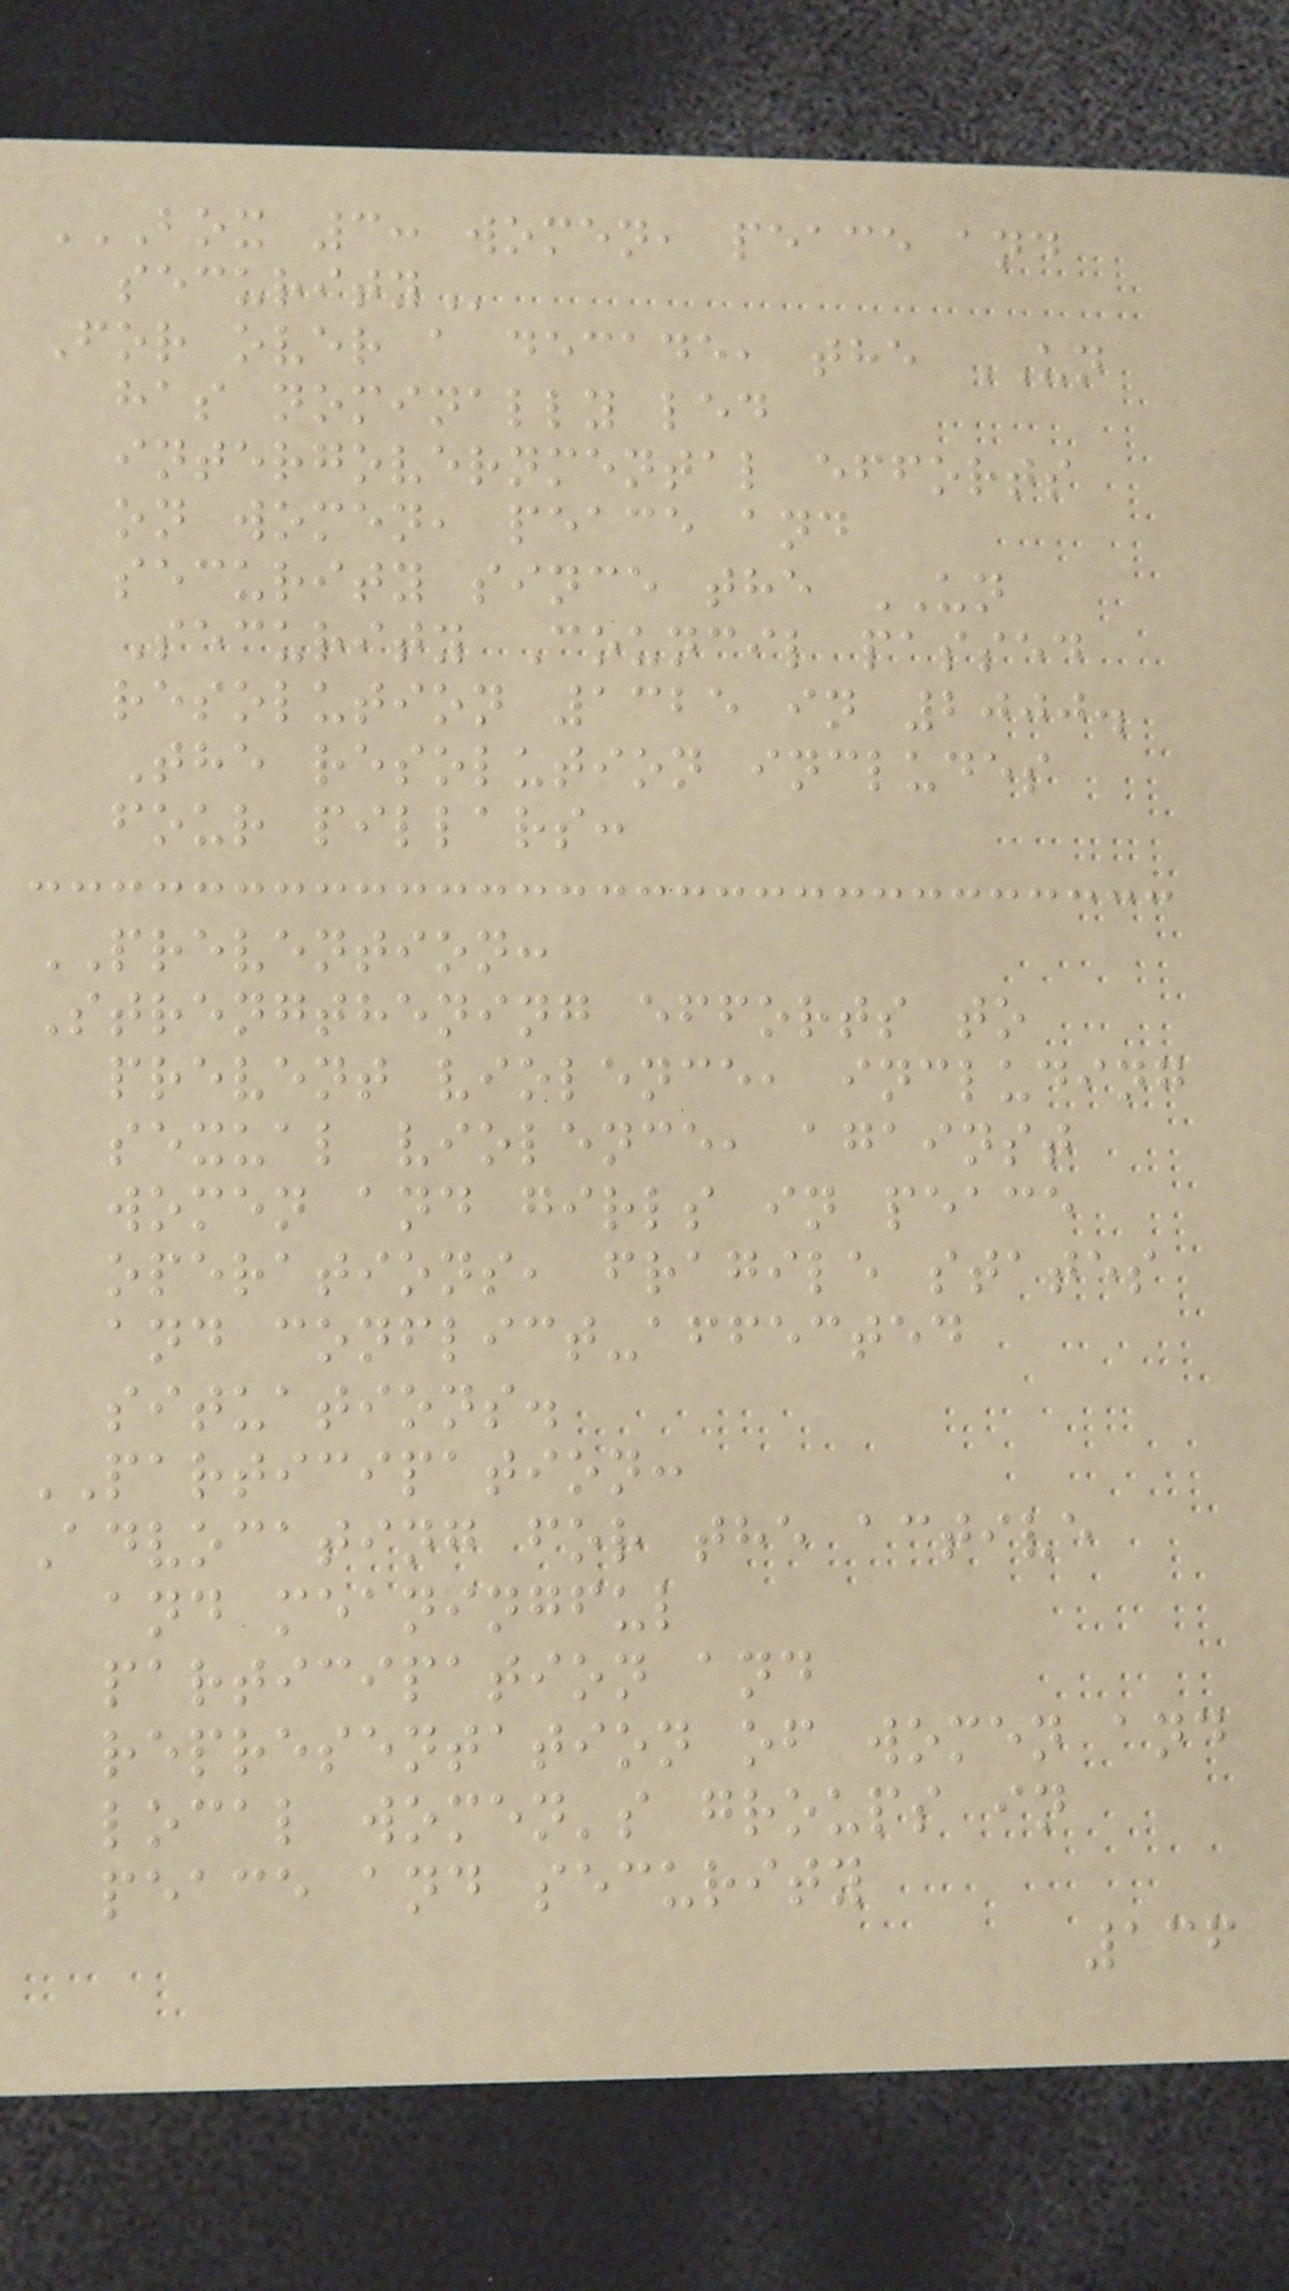BOX 3: WOMEN, PEACE AND
SECURITY
For over a decade, the UN
has nominally led
intergovernmental efforts
on women, peace and
security since the UN
Security Council passed
resolution 1325 in 2000.
The resolution includes
four pillars:
PREVENTION:
Strengthening efforts to
prevent violence, including
sexual violence, against
women and girls in peace
operations, fragile states
and conflict-affected
situations.
PARTICIPATION:
Advocating for the active
and meaningful
participation and
representation of women and
local women's groups in
peace and security
136
